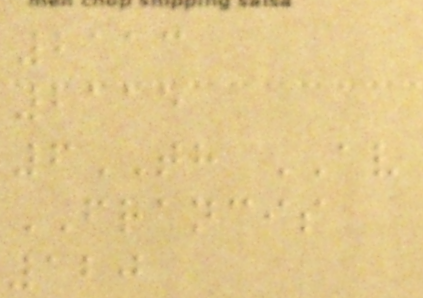2113
2115
6TH AV
FRANCIS
120
